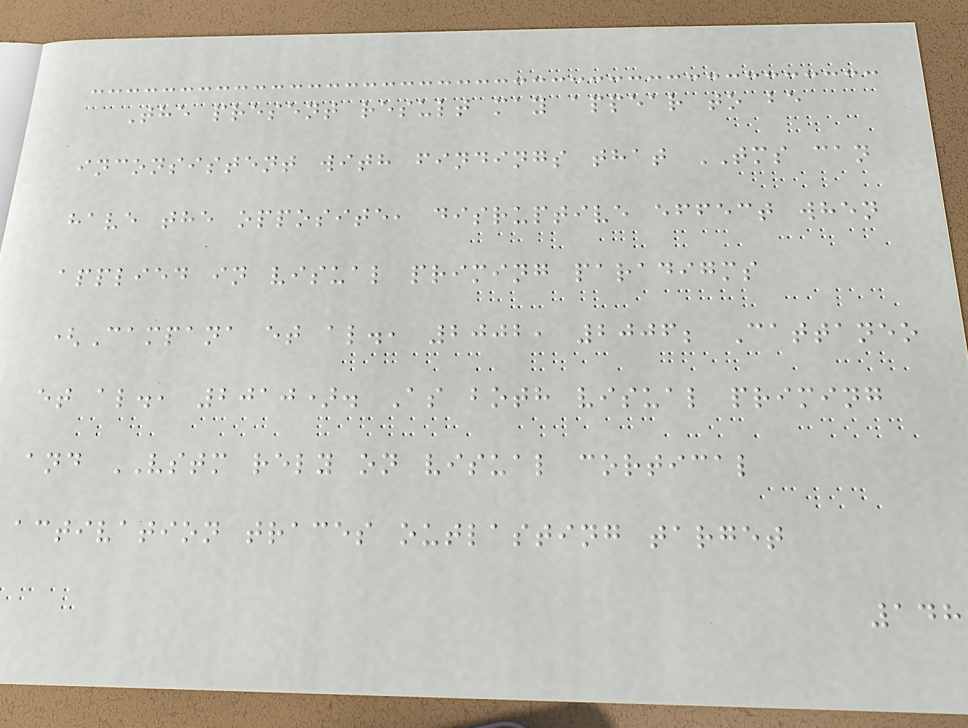The present result may appear to be
inconsistent with findings that TMS can
have the opposite, disruptive effect when
applied in visual priming paradigms
(Campana et al., 2002, 2006; Cattaneo
et al., 2010). As both visual priming
and VSTM rely on visual cortical
activation traces outlasting target
148
